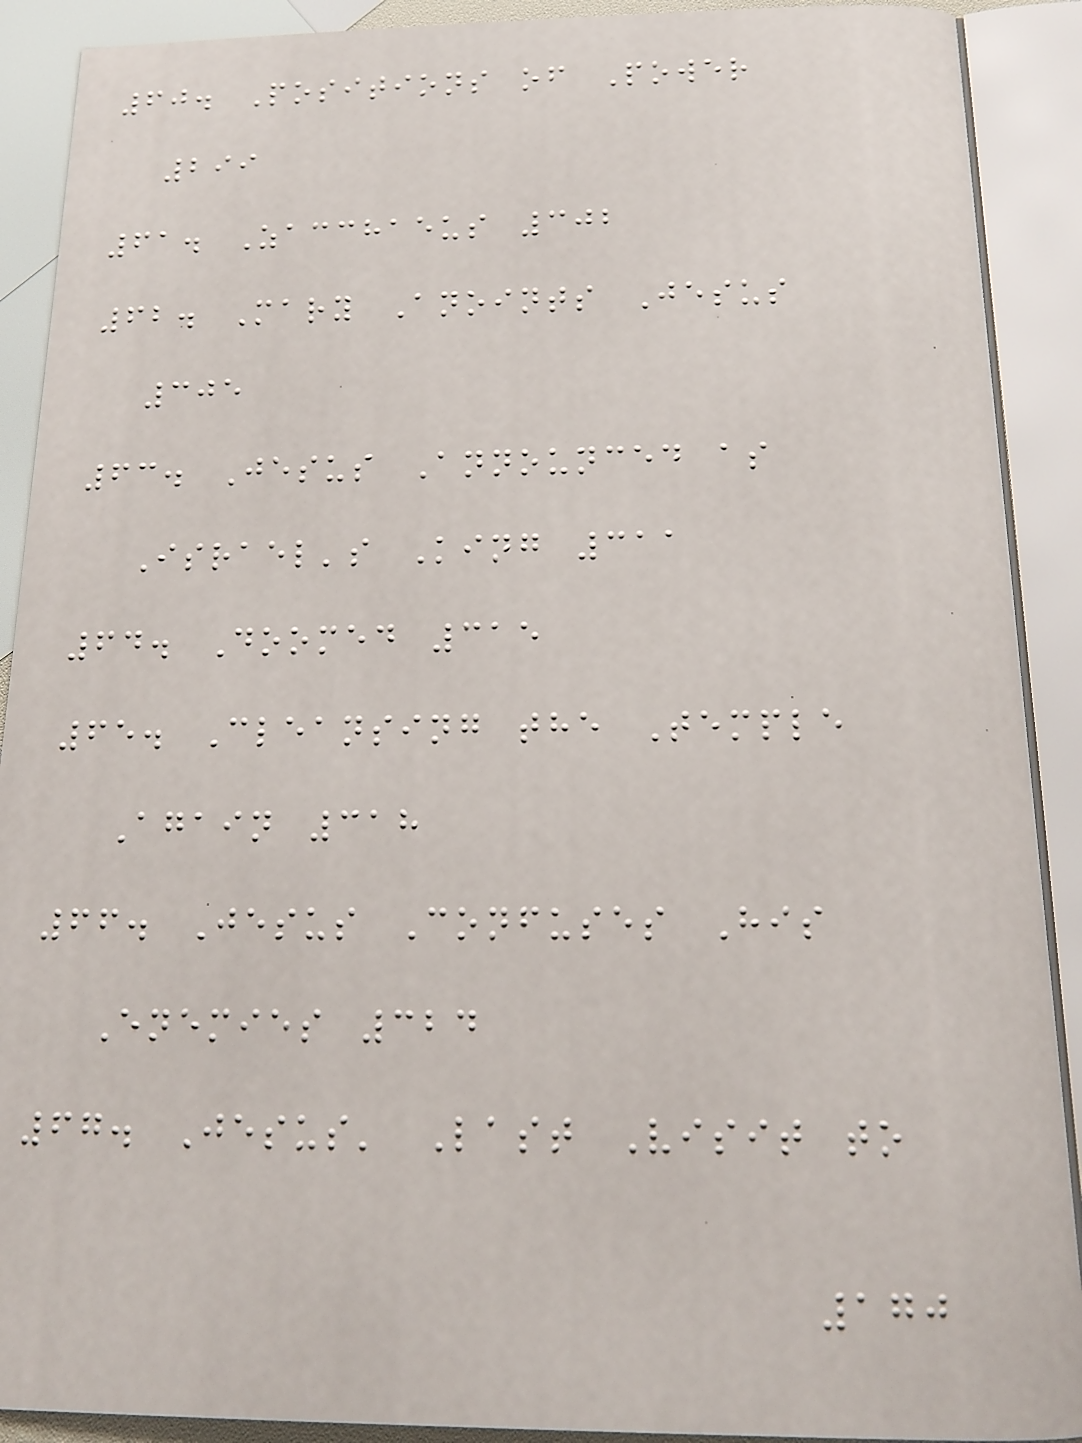60. Positions of Power
299
61. Zacchaeus 302
62. Mary Anoints Jesus
305
63. Jesus Announced as
Israel's King 311
64. Doomed 315
65. Cleansing the Temple
Again 318
66. Jesus Confuses His
Enemies 324
67. Jesus' Last Visit to
170
